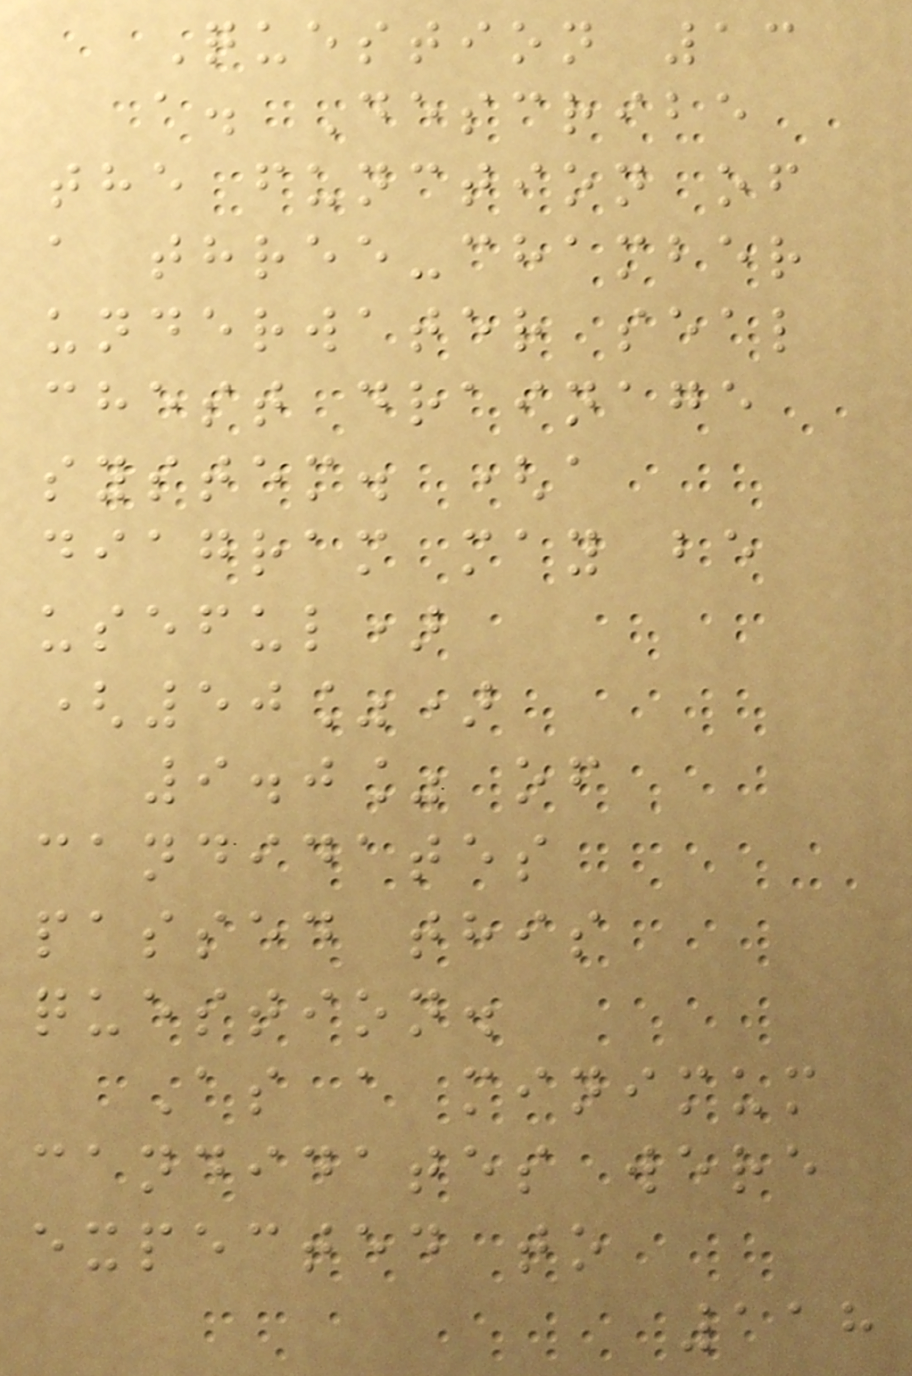Question 13
a. Describe
the function of
a three-chamber
underwater seal
chest drainage
system. (a
diagram may be
useful)
(50%)
9.0% of
candidates
passed this
question.
As a minimum
candidates were
expected to
118
